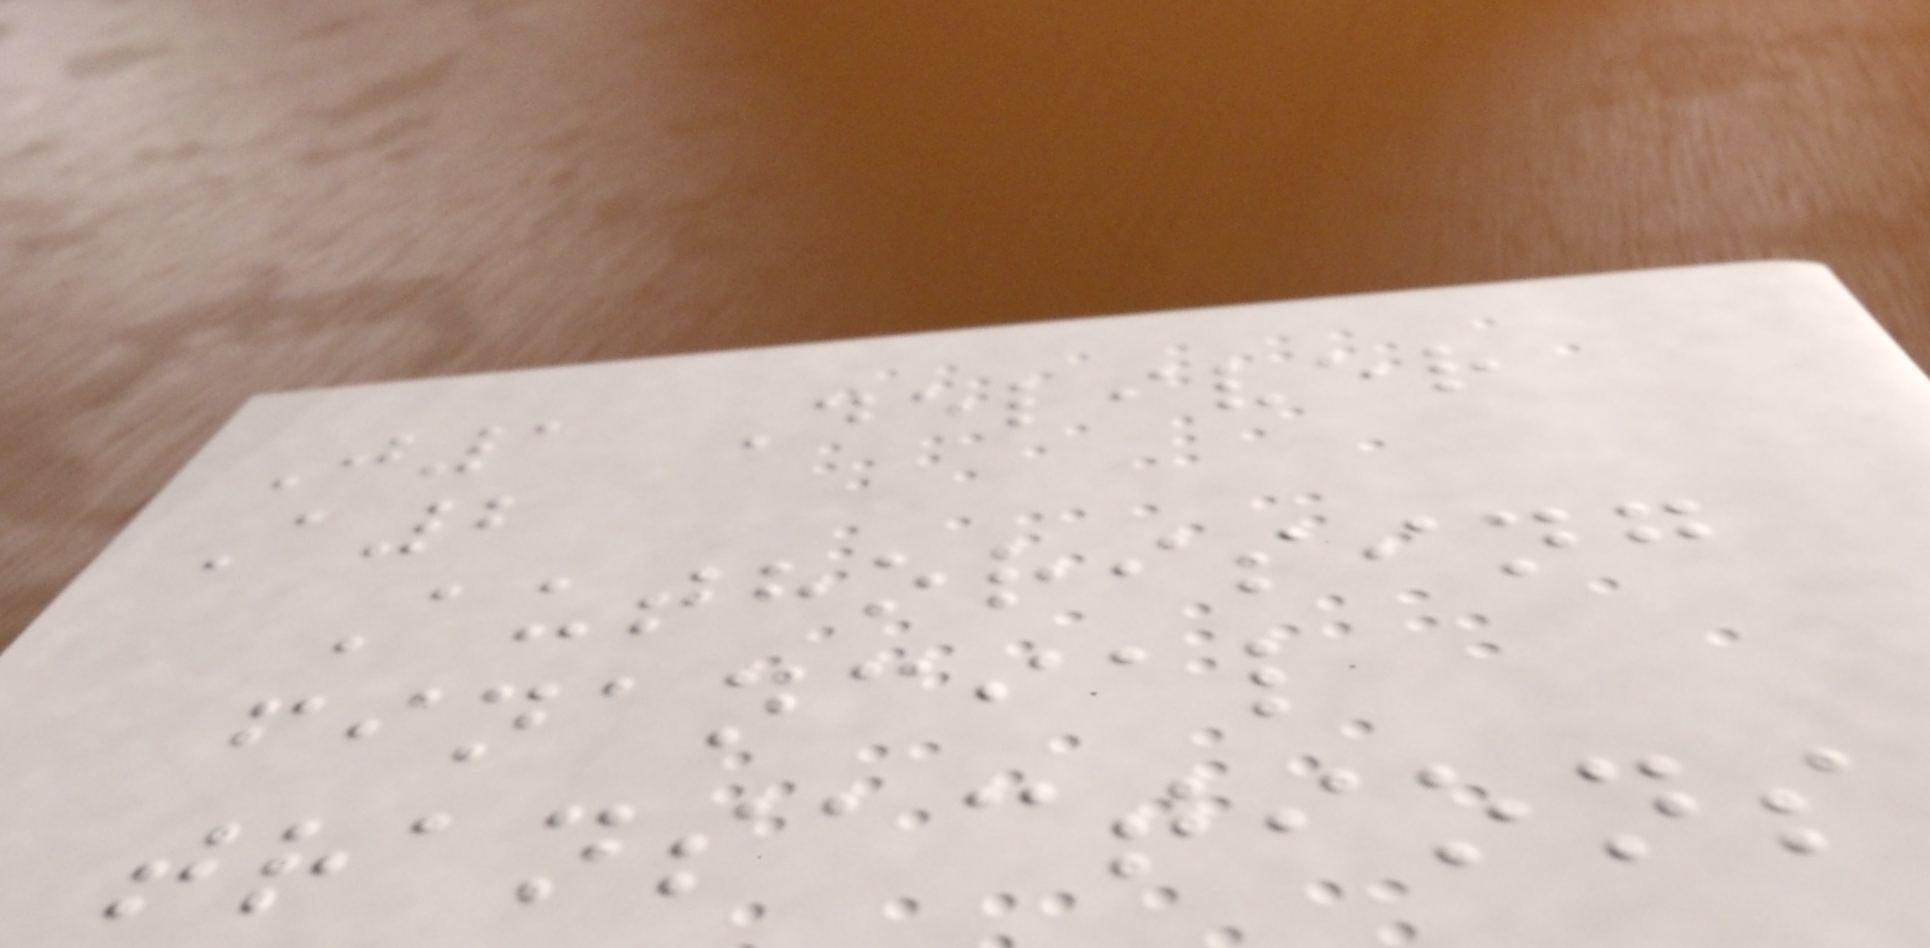J1 Deliver
A2
Authorising
financial
transactions
